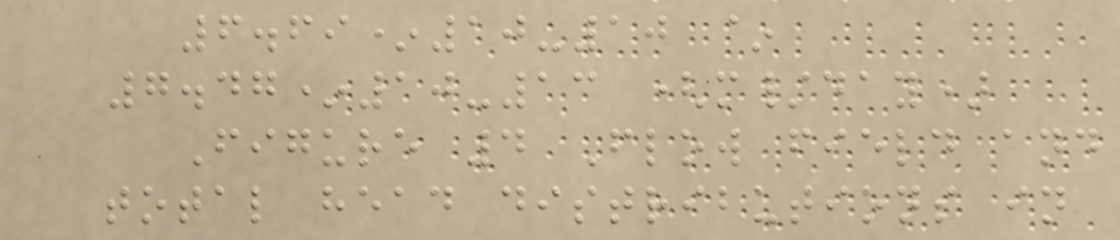6.69*10-10 ~
7.47*10-13 (m/day)
Figure 4 Flow field and
total head distributions in
